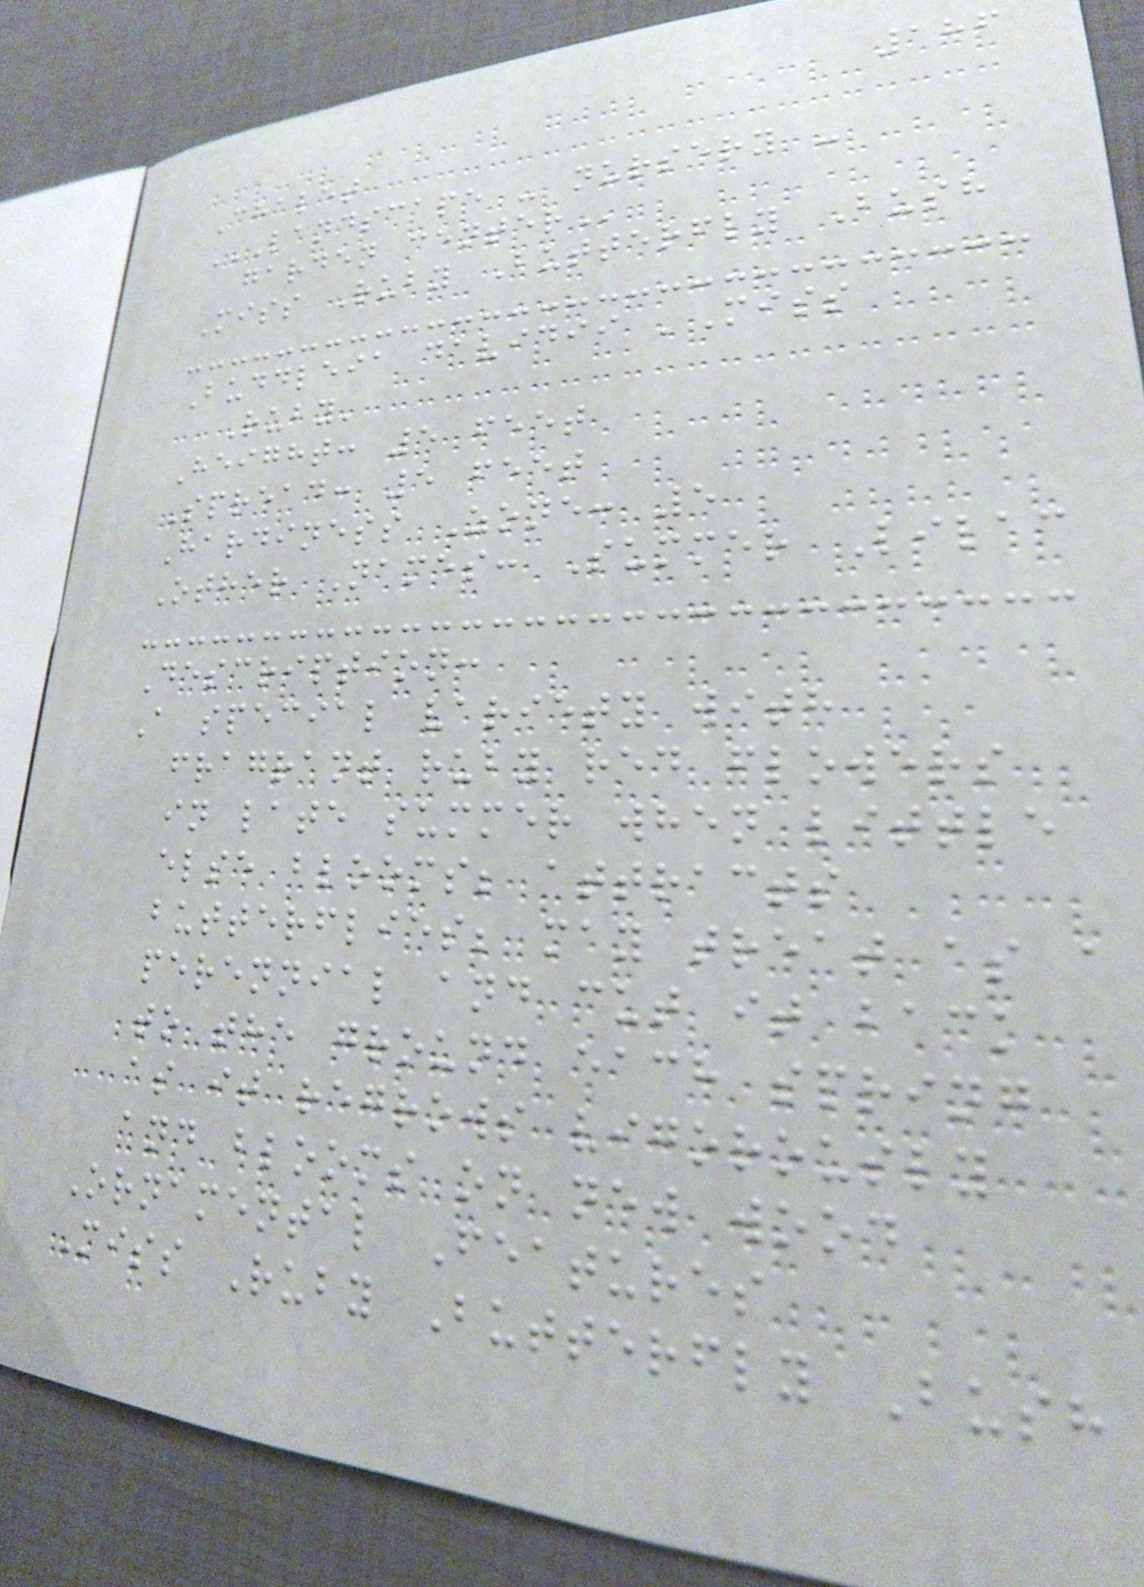186
Chalet
LANDSCAPE - NURSERY -
GARDEN CENTER
Miss Ruby Butterfly Bush
Buddleia davidii 'Miss
Ruby'
Height: 5 feet
Spread: 5 feet
Hardiness Zone: 5
Other Names: Summer Lilac
Description:
A special variety with
fragrant ruby red flowers
in late summer when little
else blooms; attracts
butterflies; may treat as a
perennial and cut it back
to the ground each spring
as it regrows vigorously
and blooms on new wood
Ornamental Features
Miss Ruby Butterfly Bush
